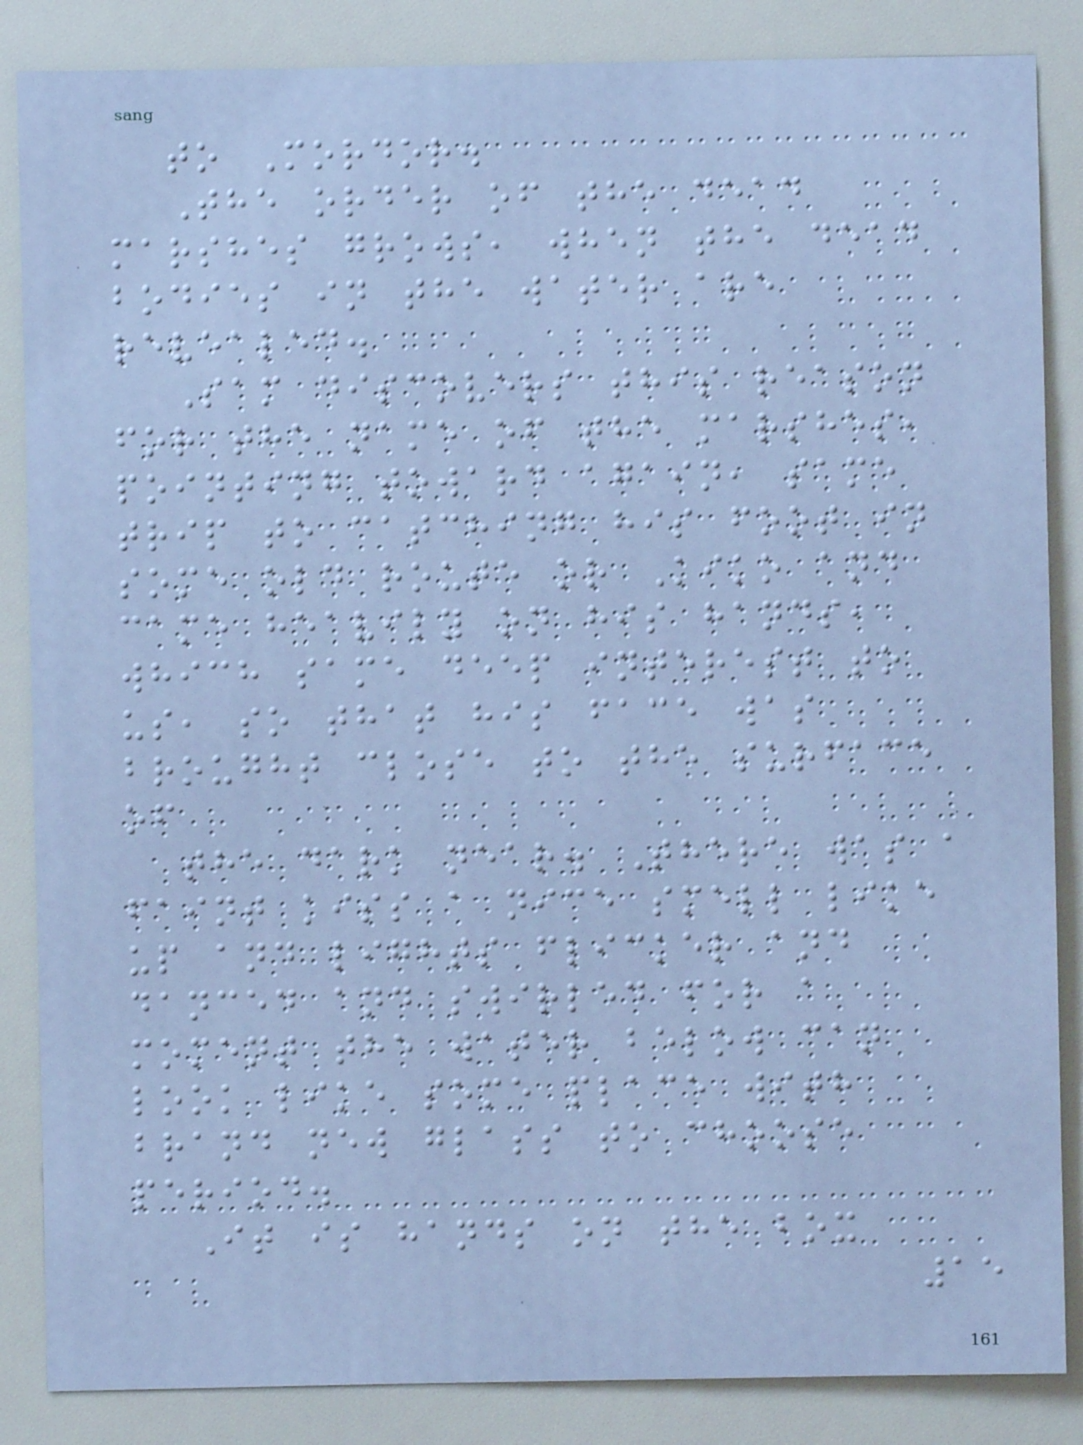to Mordor.
The order of the dead
marshes grows, when the dead
bodies in the water are
revealed.
Sam discovers this reason
for the name of the marshes,
pointing toward again, same
trip to catching his foot in
some old route or Kiko and
came heavily on his hands,
which same deep interest to
us, so that his face was
brought close to the surface
of
the dark near. There was a
faint kiss a nice smell like
up and lights flicker and
danced and swirled for a
moment the water below can
look like some place with
brand new glass to choose
period.
It is hands on the box
15
